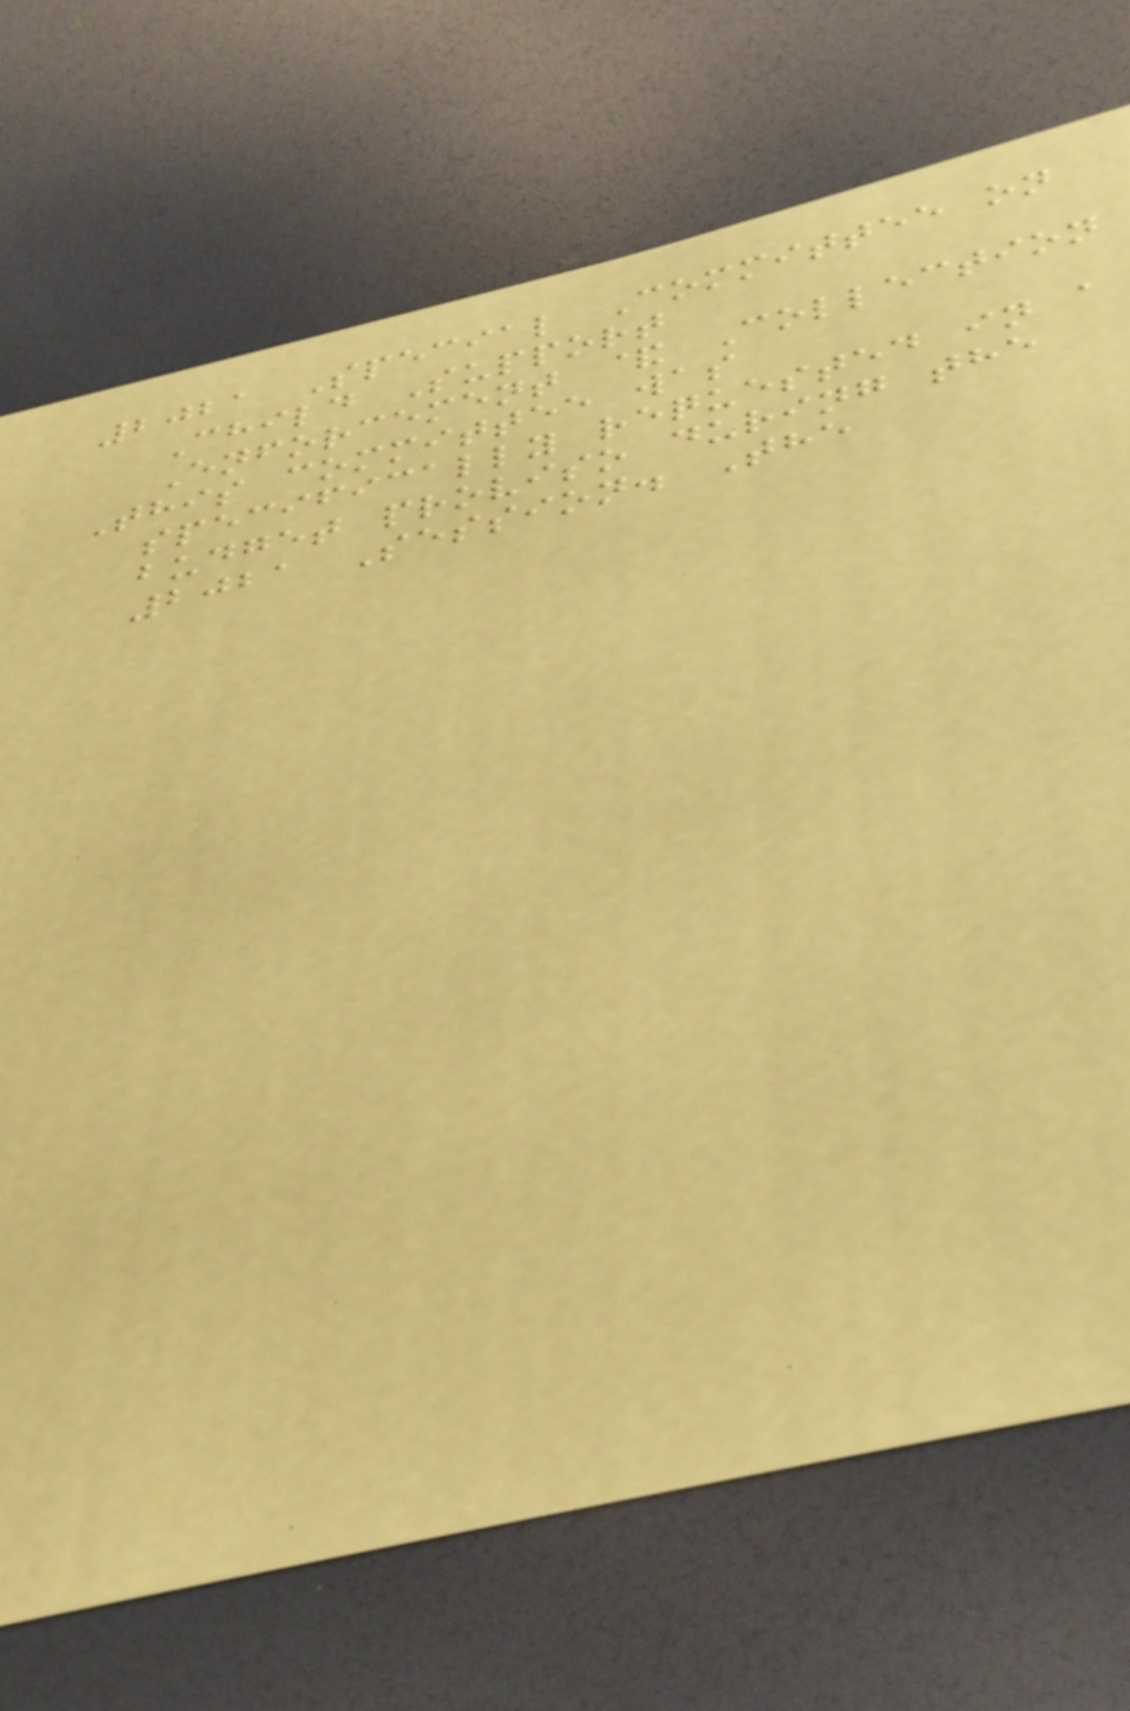2021 Special Committee on
Child Support
Enforcement & Collection
This committee was
specifically requested in a
budget proviso during the
2021 Session. The
